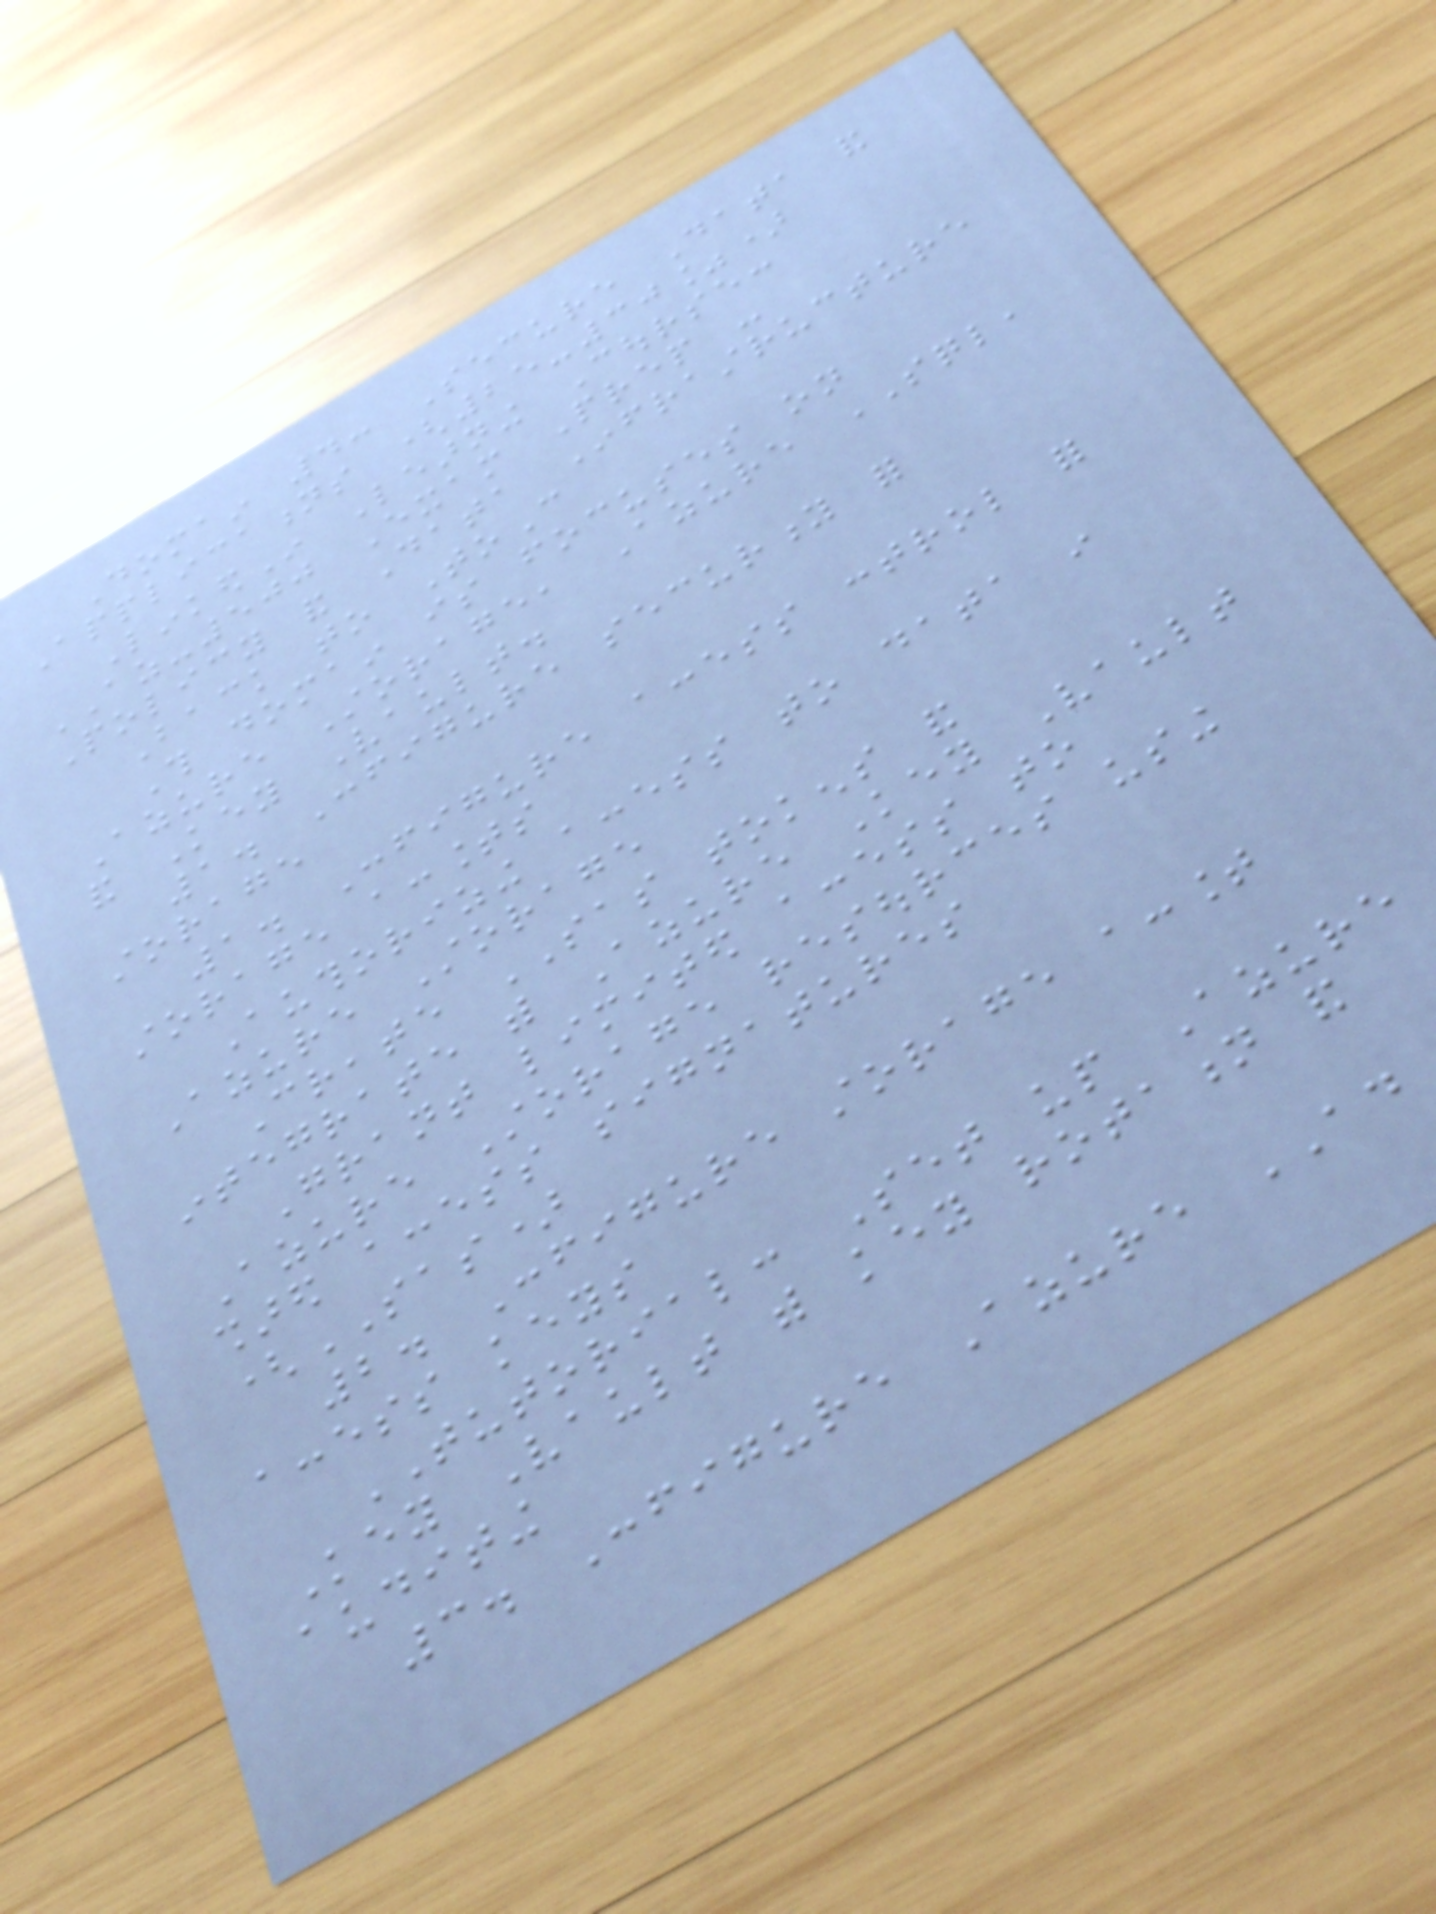Domain 4: Secure Data and
Applications (25-30%)
LinkedIn Learning Course:
AZ-500 Exam Prep -
Policy and Data Infrastructure
Back to ToC
This domain is focuses on
Azure Storage, Azure SQL,
and Key Vault.
1. Configure security for
storage
1. Configure access control for
storage accounts
Authorizing access to data in
Azure Storage
Create SAS tokens and
integrate with Azure Key Vault
Grant limited access to
Azure Storage resources using
shared access signatures
(SAS)
2. Configure storage account
access keys
TUTORIAL: Set up Azure
Key Vault with key rotation and
auditing
3. Configure Azure AD
